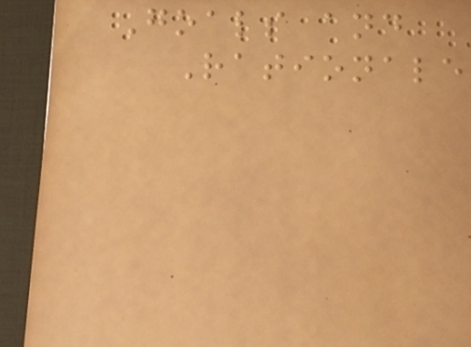Goals and
Rationale
